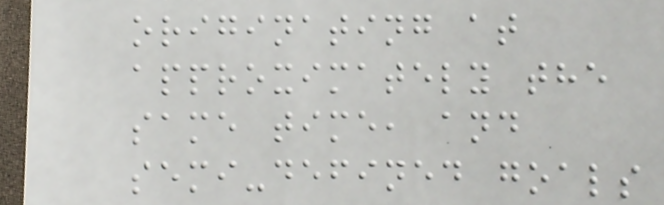originating at
approximately the
same time, and
semi-defined goals
